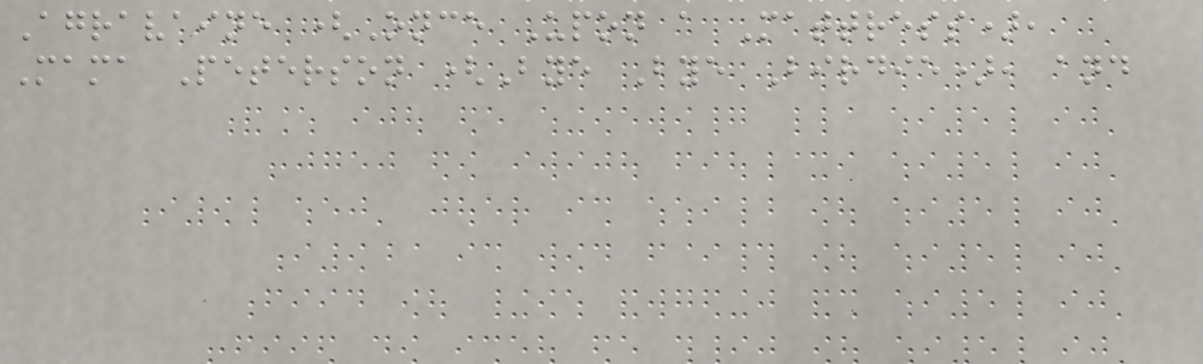Agravaine (Once Upon a Mattress),
Mama Peterson (Bye Bye Birdie), and
